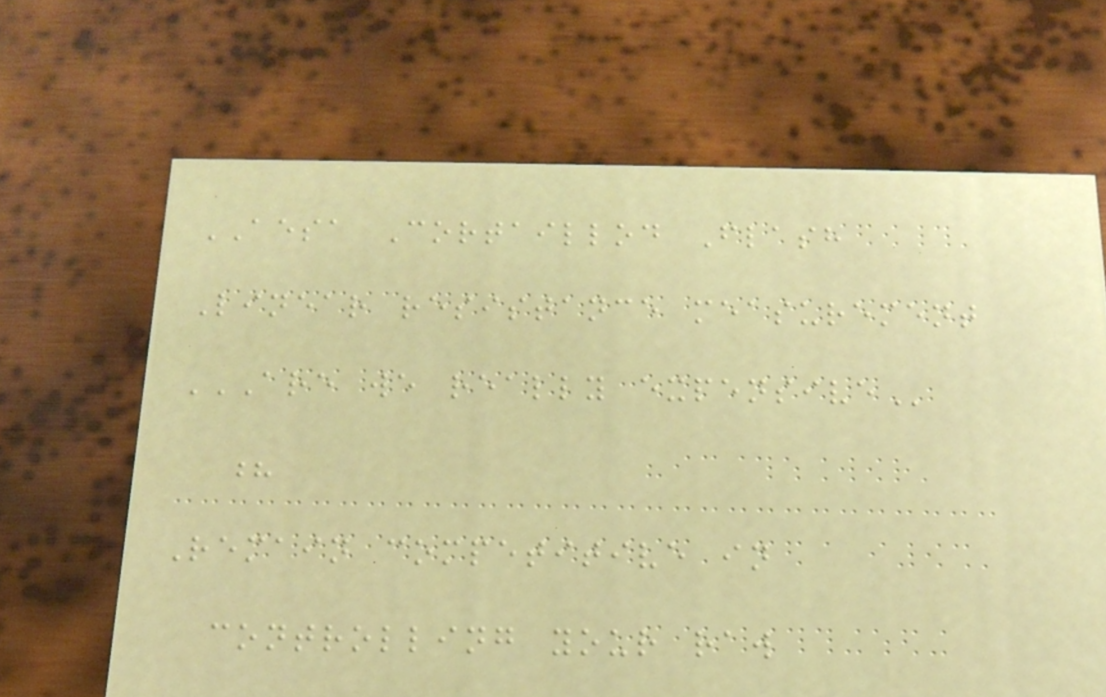AESA Cortaillod Flash
Linear resistance measurement
ARE WE REALLY EXPENSIVE
?
Remain competitive in
controlling your raw
